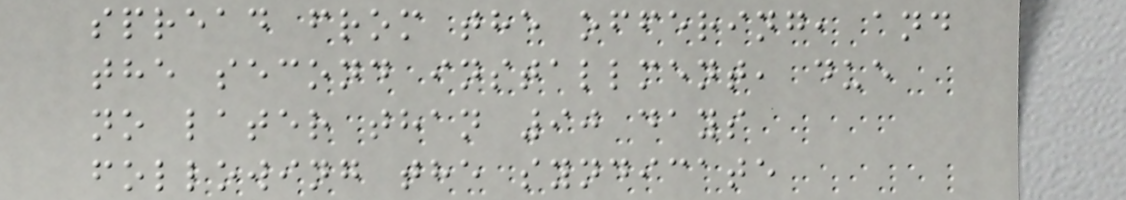spread from the offering, and
the second installment, due
no later than 90 days
following the syndicate
